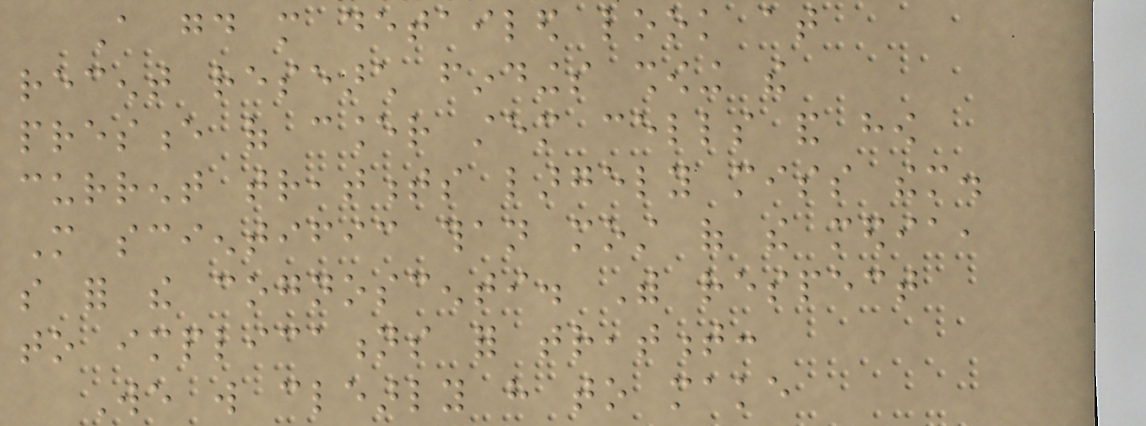A good more detailed look at
recent research findings showing the
presence of cancer stem cells and how
current treatments largely miss them.
More scientific than most of the media,
so for the cognoscenti. With respect
to implications for treatment:
We will clearly have to make
